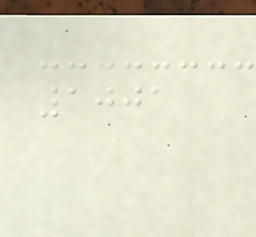1001
